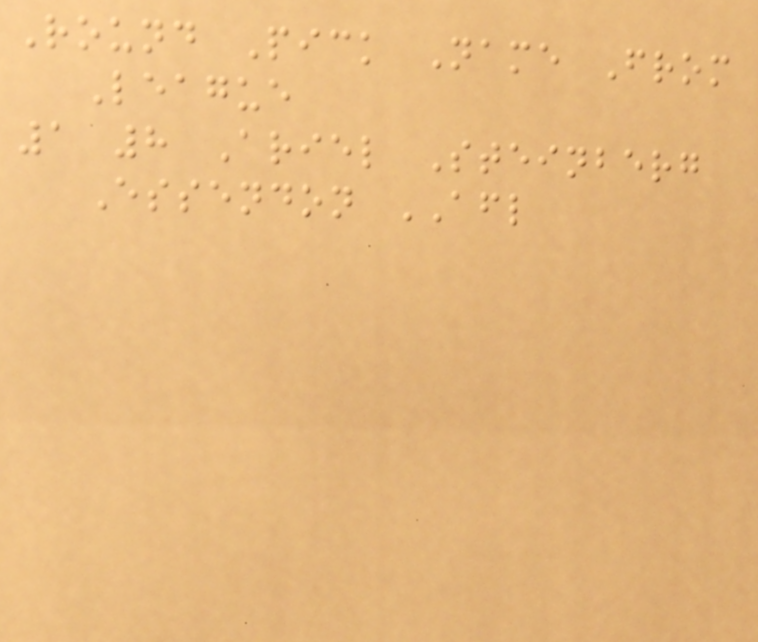Round Pick Name From
League
1 8 Ariel Steinberg
Essendon AFL
